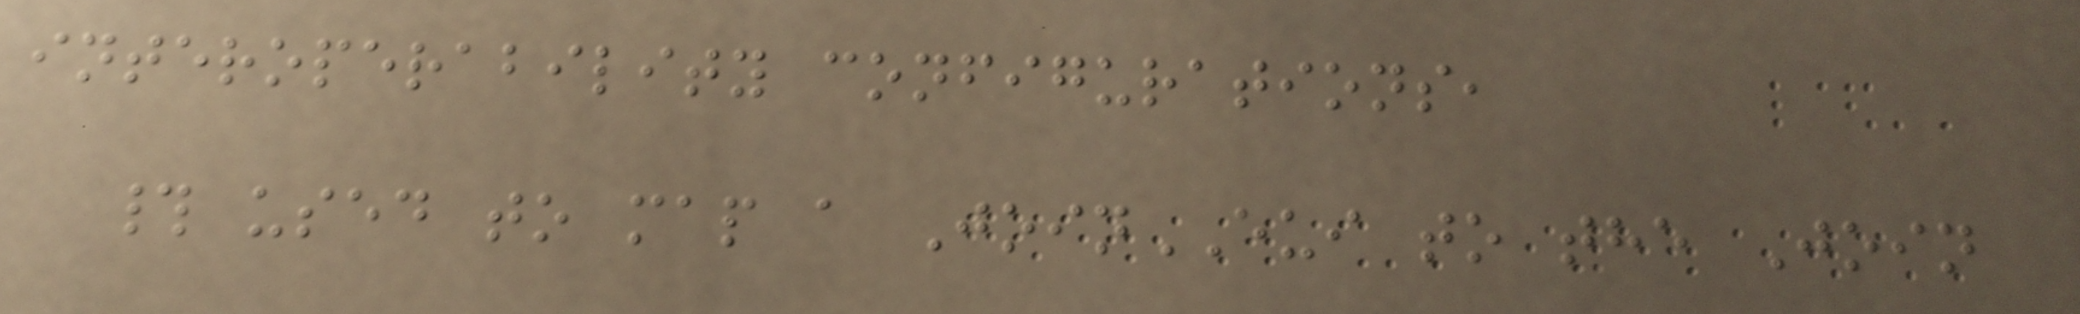interoperability configurations,
# used to map a JoinEUI to the Join
